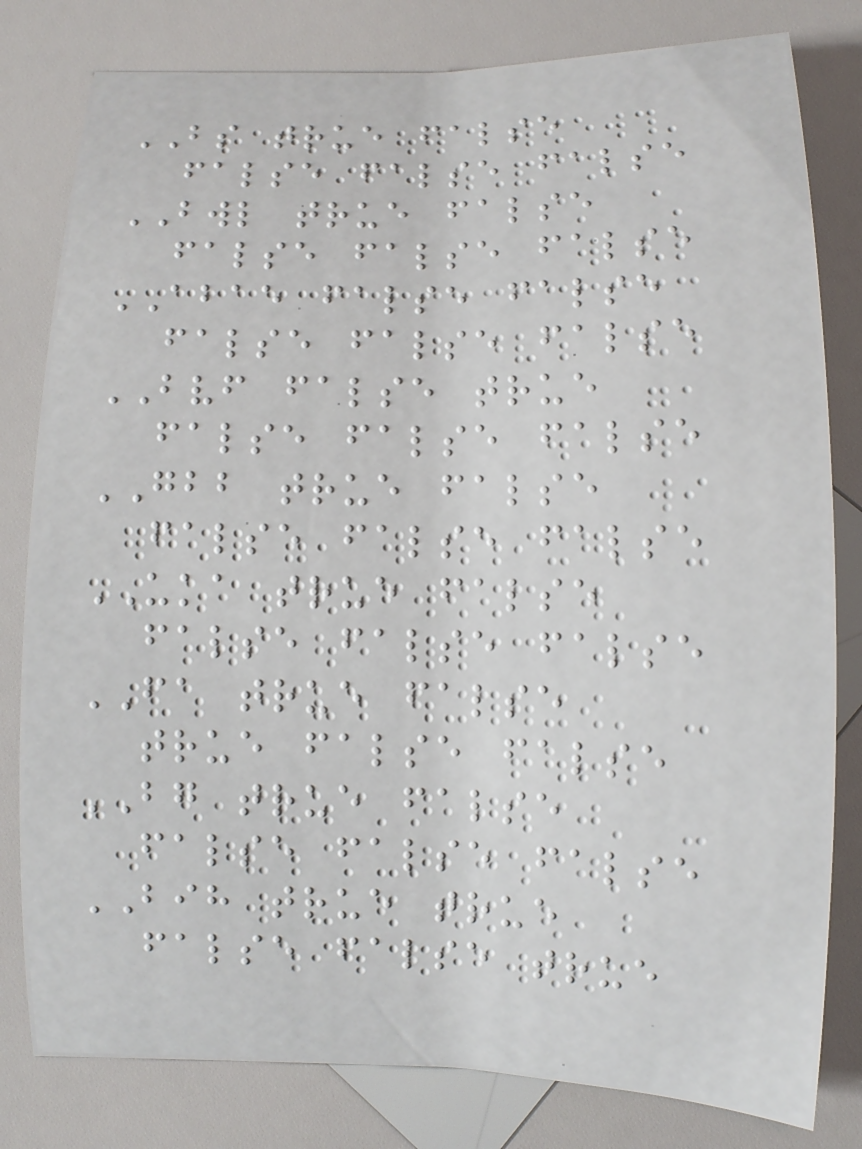BS true false
false false false
BWL true false
false false false
ABAE false false
false false false
BVF false true
false false false
GBB true false
false false false
UKA true false
false false false
FA true false
true false false
BG true false
false false false
BIH true true
false false true
